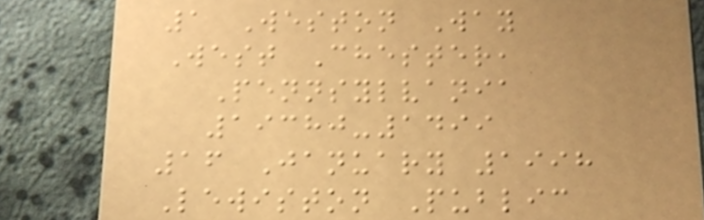1 Weston Way
West Chester,
Pennsylvania
19380-1499
16 January 1998
Lewiston Public
